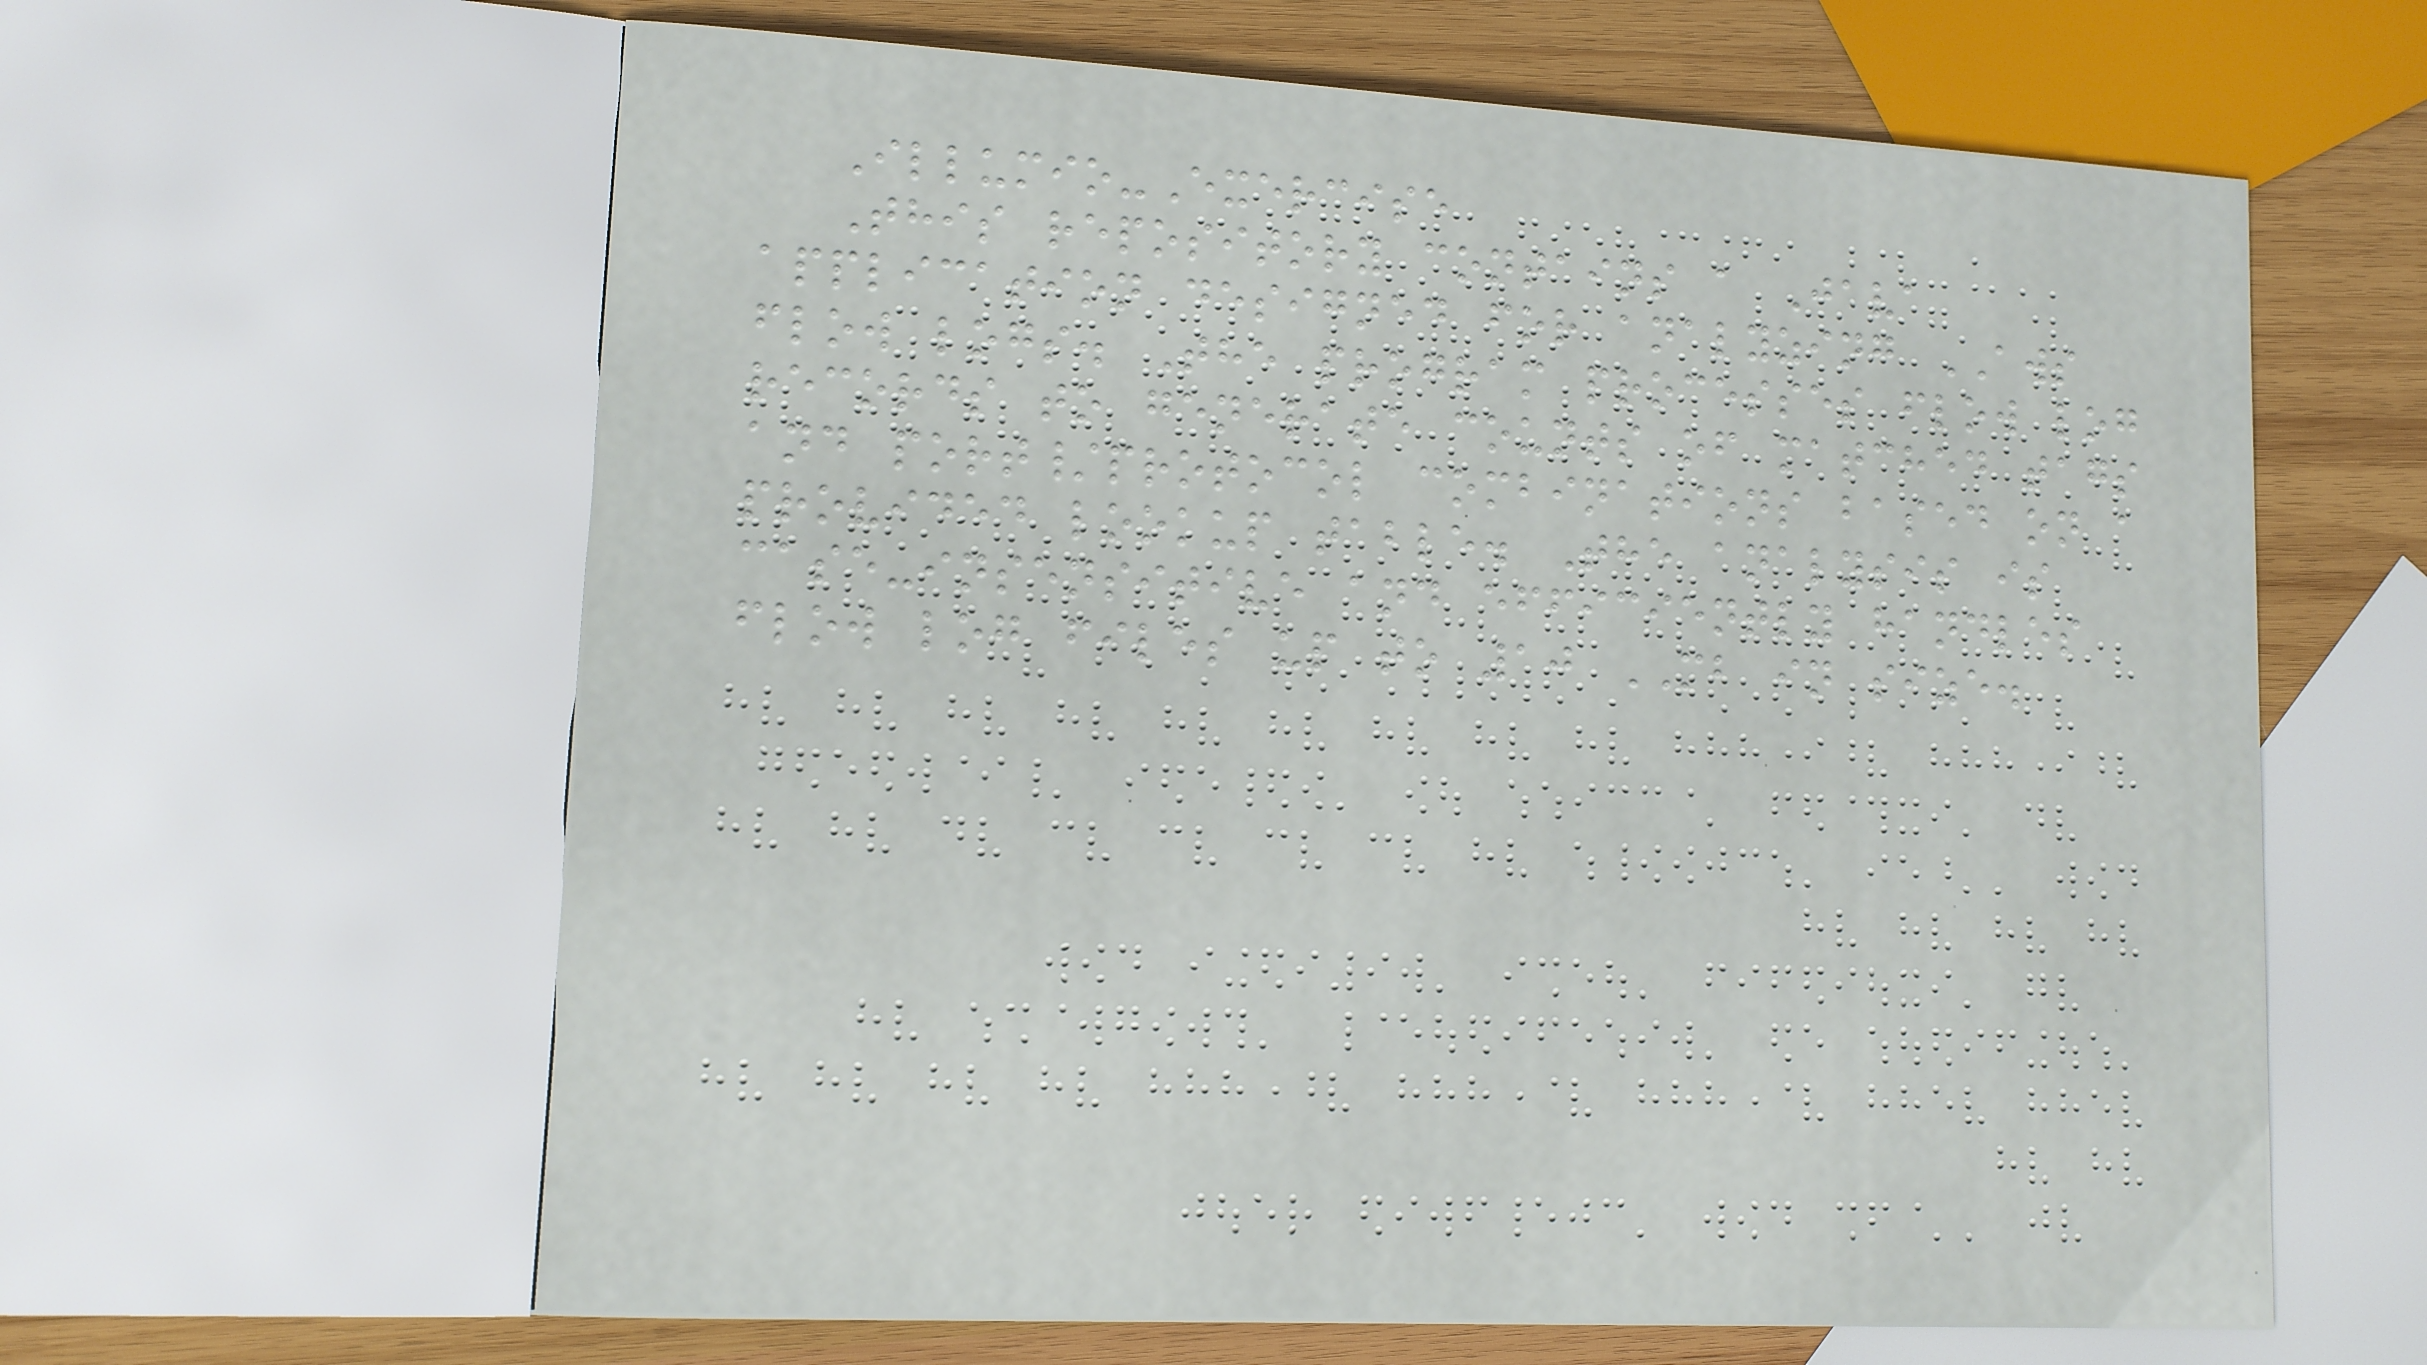Illumio-Exercise
This repository contains a Java
application designed for analyzing AWS
flow logs. The program processes flow log
records to generate counts of matched tags
and port/protocol combinations based on a
provided lookup table. The analysis is
case-insensitive and efficiently handles
flow log files up to 10 MB in size.
